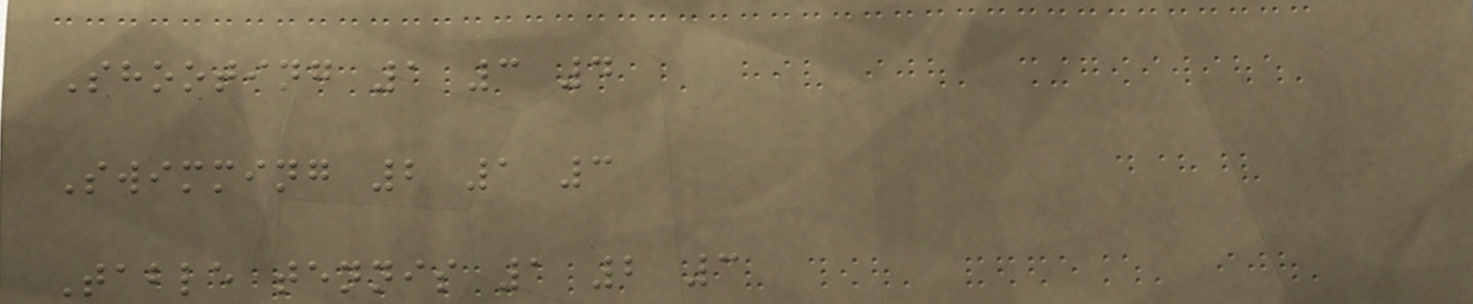Shooting 1 3 4
Swimming 2 1 3
Table tennis 1 2 3
